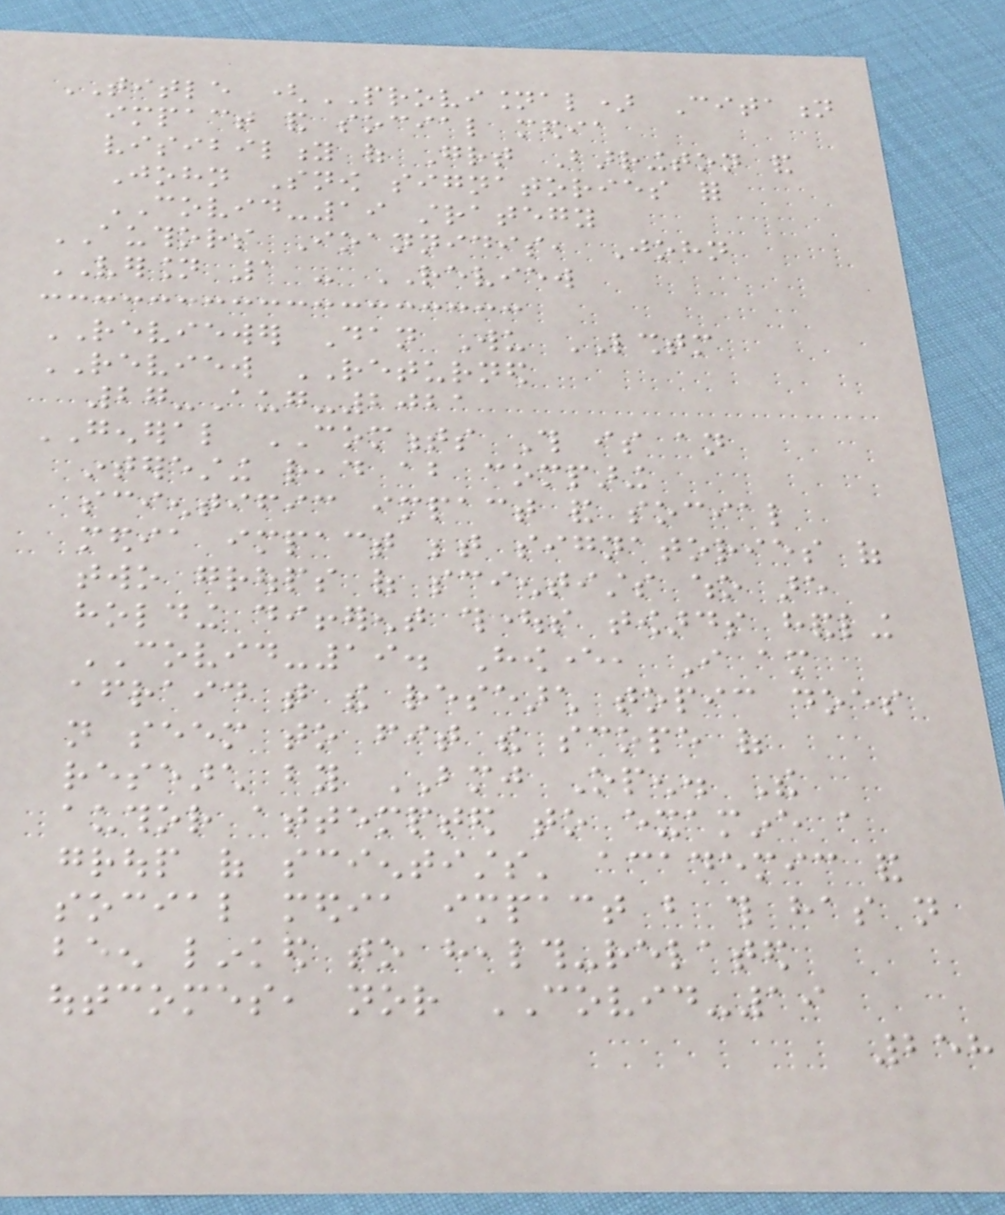TITLE (PROVISIONAL) Citation
impact and social media
visibility of Great Barrington and
John Snow signatories for
COVID-19 strategy
AUTHORS Ioannidis, John
VERSION 1 - REVIEW
REVIEWER Dan Wu LSHTM
REVIEW RETURNED
27-Aug-2021
GENERAL COMMENTS This is an
interesting read about comparing
scientific impact and social
media impact between signatories of
two groups of scientists who are
holding different thoughts towards handling
COVID-19. However, I am
afraid that the research topic does
not seem to fit the scope of
research by BMJ Open. The
author attempted to examine a
group of scientists' academic and
social media impact but this has not
been linked to health-related
outcomes, nor COVID-19
258
